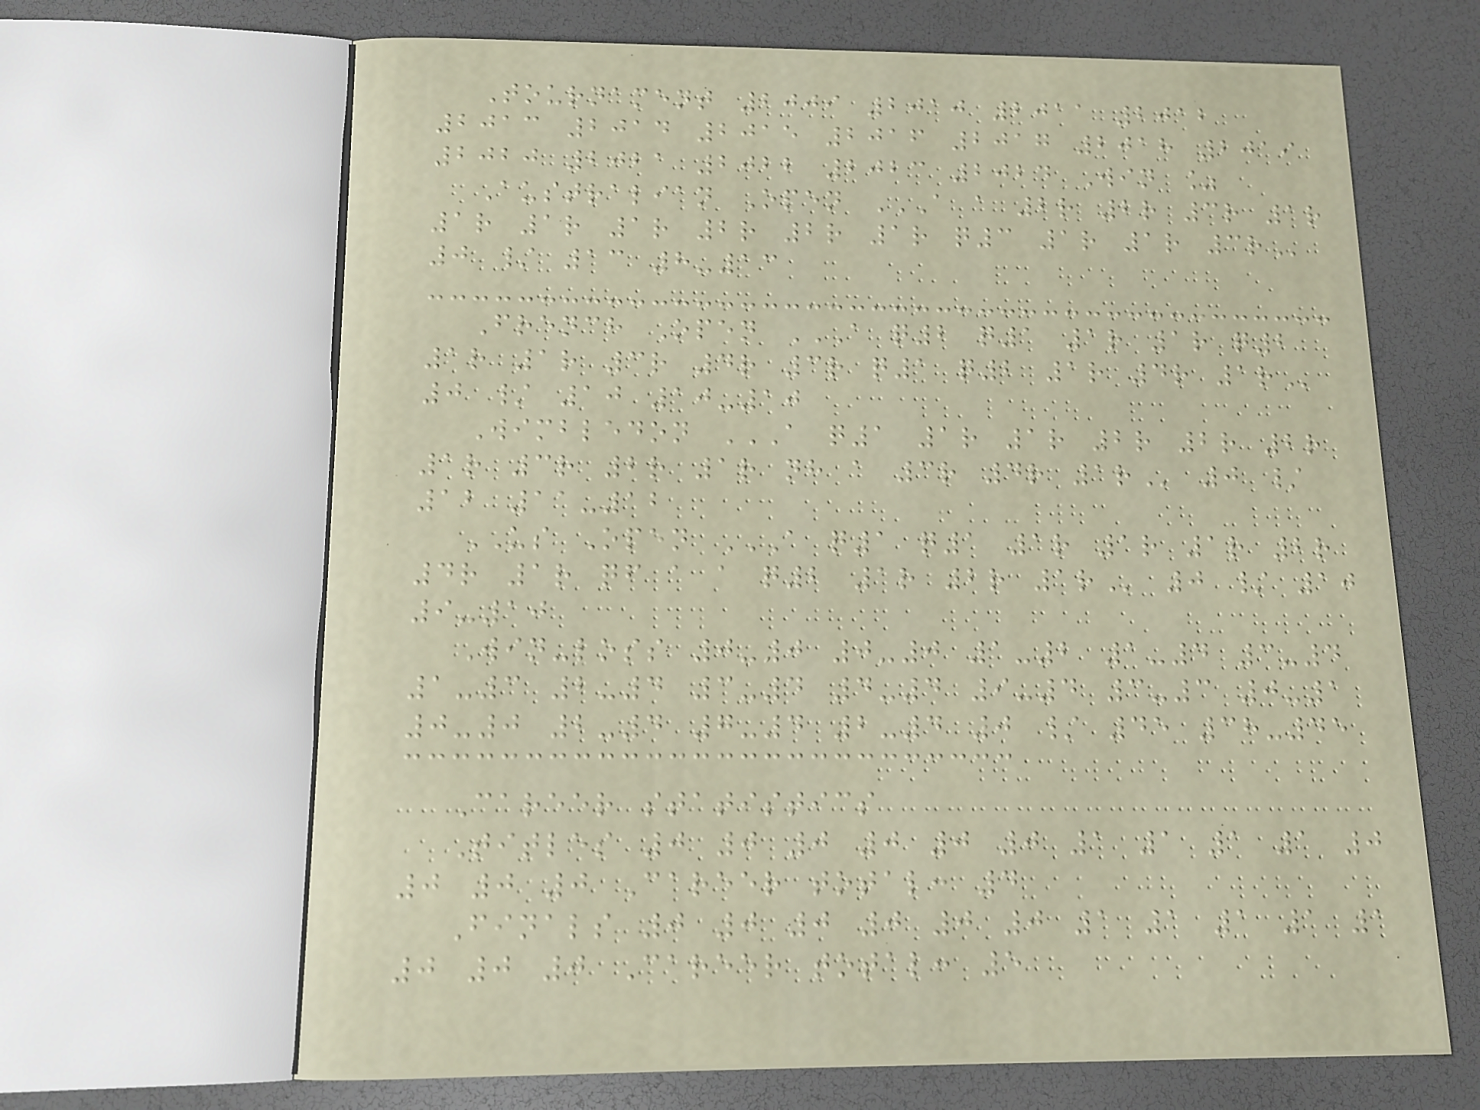Tournament 2009 2010 2011 2012
2013 2014 2015 2016 2017 2018 2019
2020 2021 2022 2023 2024 Win %
Australian Open A A 2R 2R 3R 1R
1R 1R 1R 2R 2R 1R Q3 1R 1R 3R
0 / 13 8-13
French Open A Q2 Q1 1R 1R Q2
1R 1R 3R 4R 3R Q1 Q2 1R 4R 1R
0 / 10 10-10
Wimbledon A Q1 1R 1R 2R 2R 2R
1R 3R 2R 1R NH A 3R 4R 1R 0 /
12 11-12
US Open A Q1 Q1 1R 1R 1R 2R
4R 1R QF A A Q2 1R 2R 1R 0 / 10
9-10
Win-loss 0-0 0-0 1-2 1-4 3-4
1-3 2-4 3-4 4-4 9-4 3-3 0-1
0-0 2-4 7-4 2-4 0 / 45 38-45
Career statistics
Titles 0 0 0 0 0 0 1 1 1 1 0
0 0 0 Career total: 4
Finals 0 0 0 0 0 0 1 1 1 1 1
0 0 0 Career total: 5
